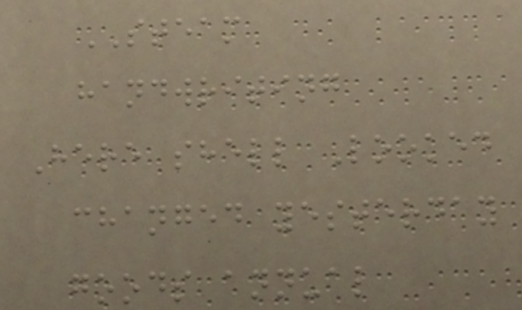STEAM
handwriting
Here shell Looked
changed yesterday
goods annual
